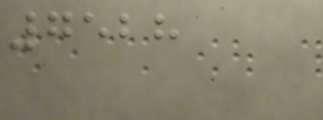7528
